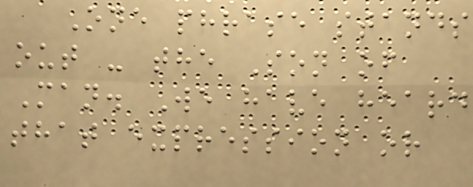One phrase stands
out - the Son of
Man. We have heard
that expression or
